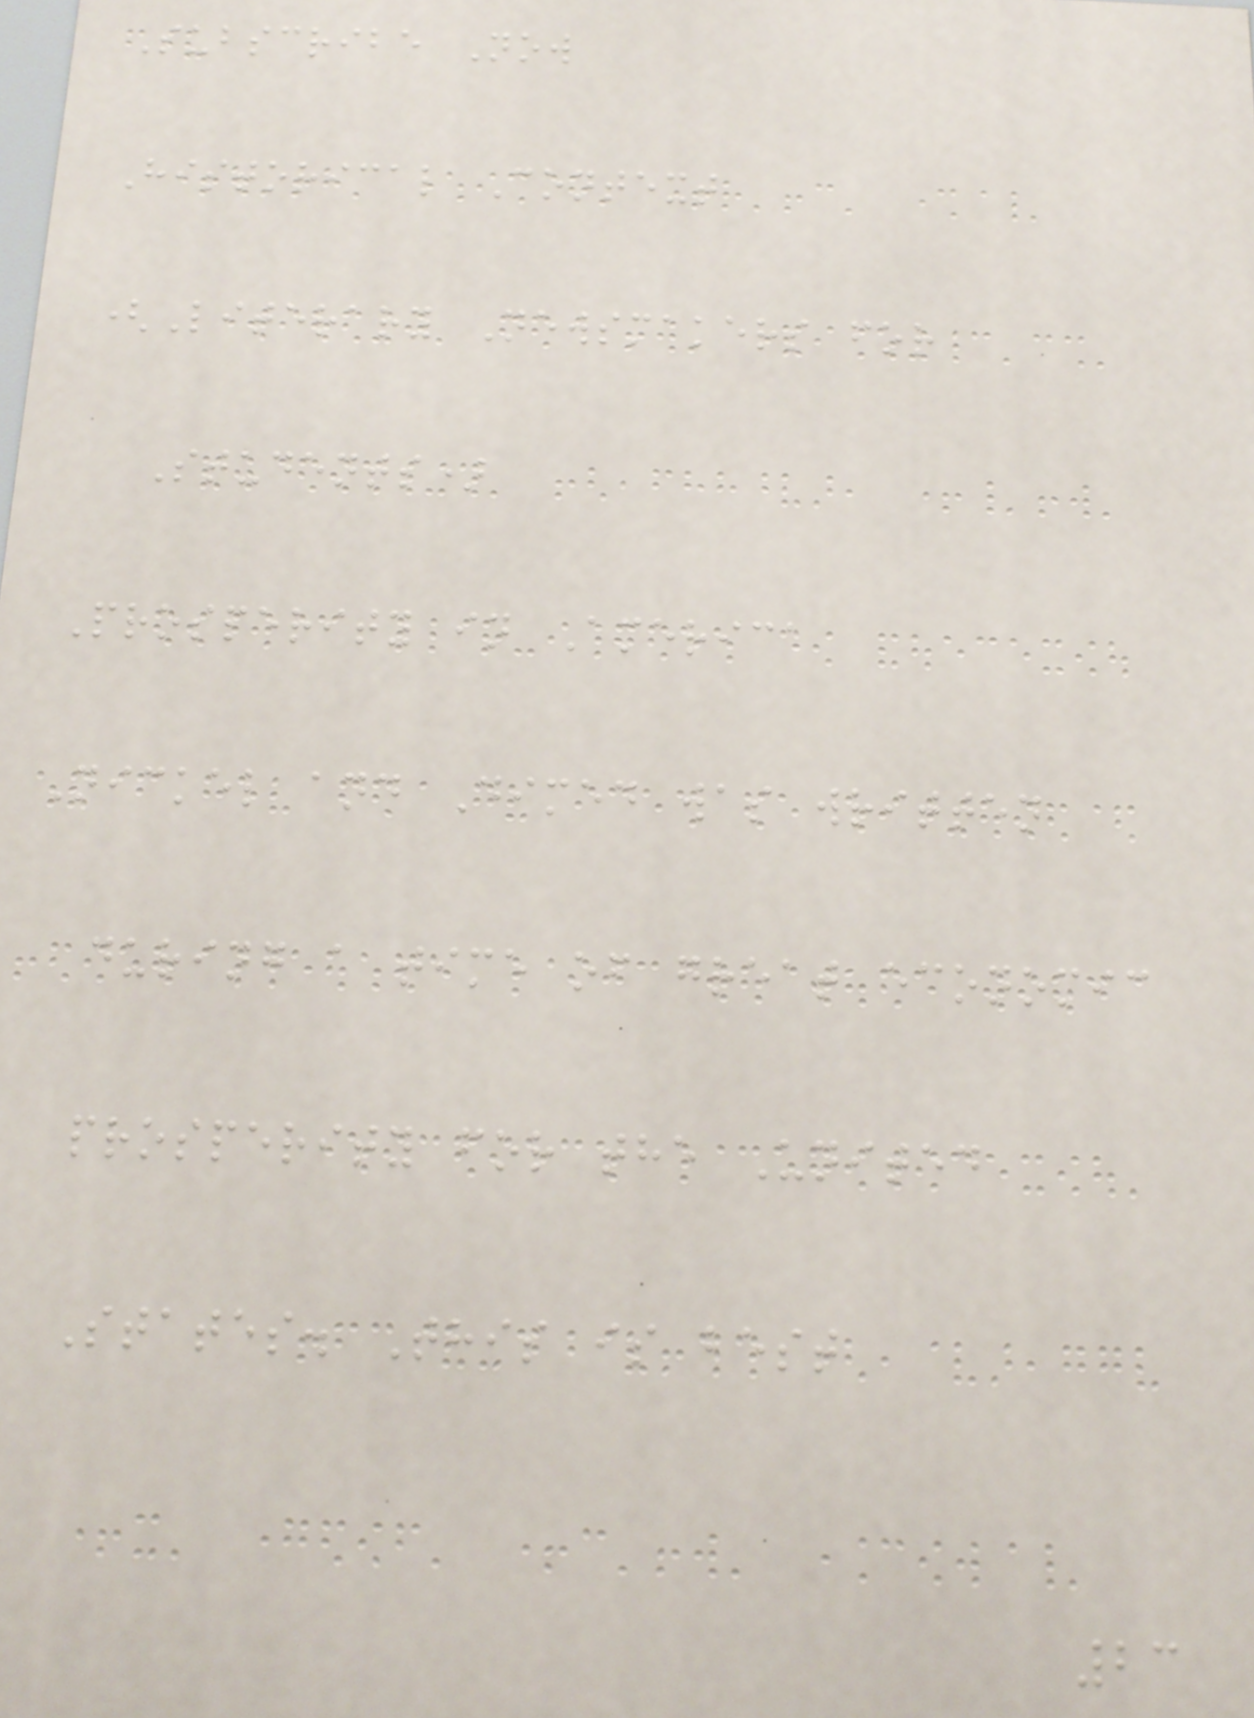Subscribe Now
Historical Context
(Literary Newsmakers for
Students)
Prosperity in America
Nickel and Dimed was written
during a time of great economic
prosperity for the United
States. This is best
23
